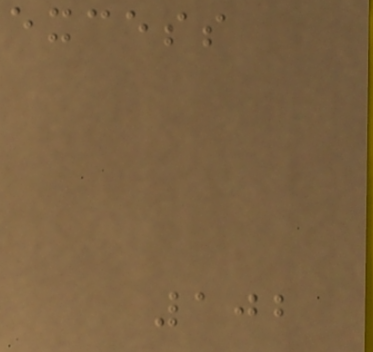excess
102
